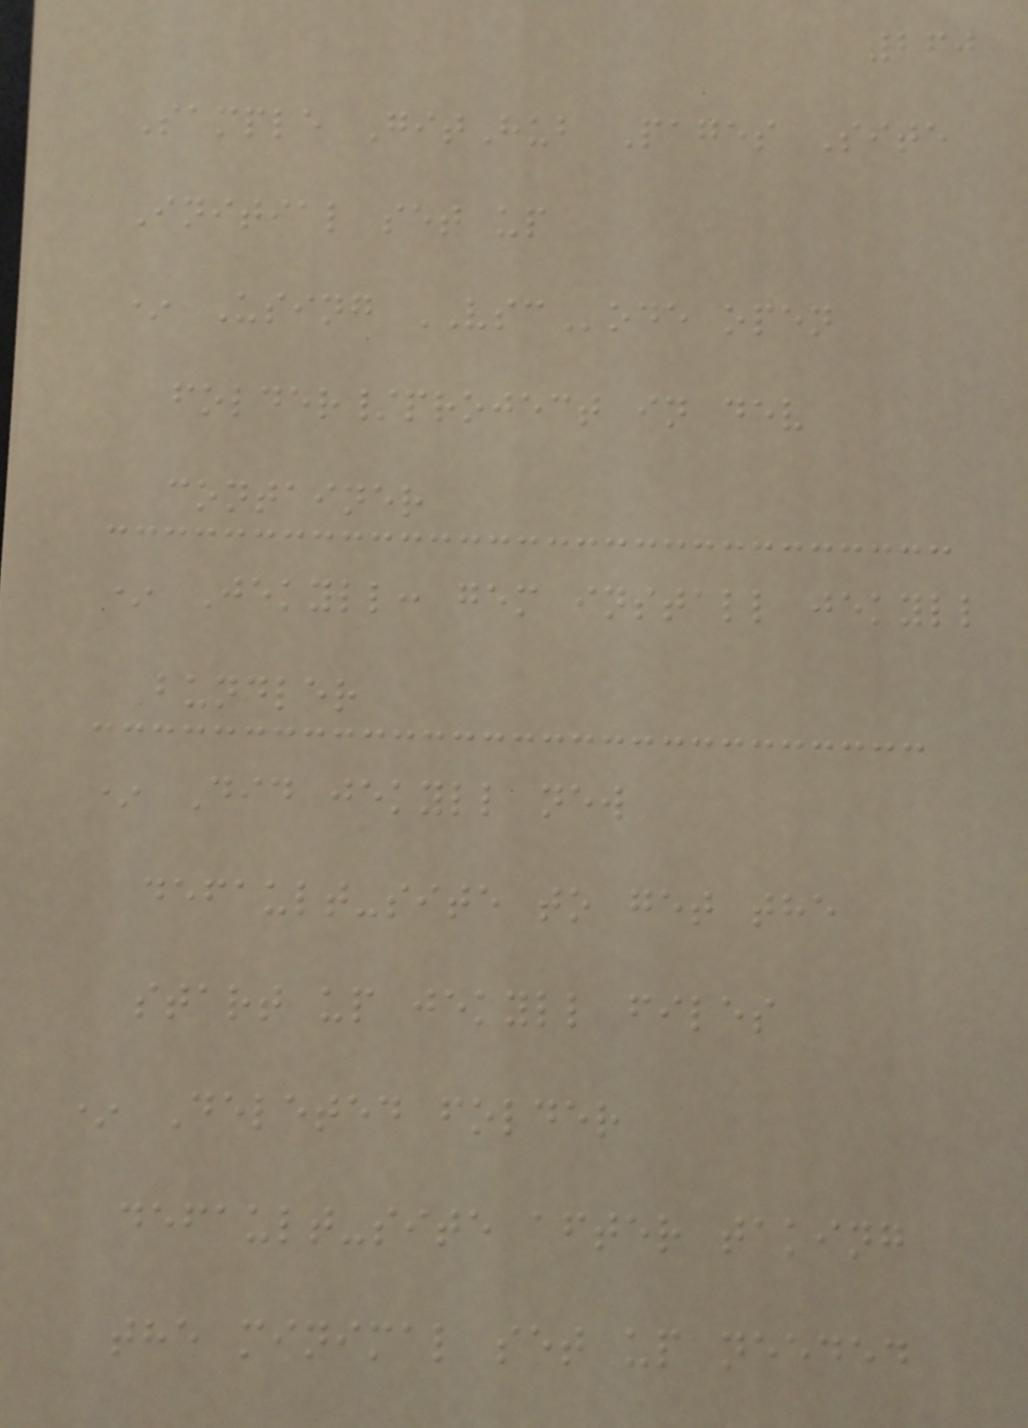260
Sample GitHub Pages Site
Initial set up
* Using VSCode open
folder/project in dev
container
* Jekyll: gem install jekyll
bundler
* Did jekyll new
default-site to get the
start up jekyll files
* Deleted folder
default-site after taking
the minimal set up needed
